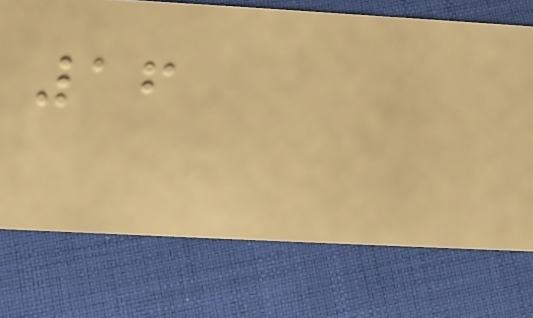16
